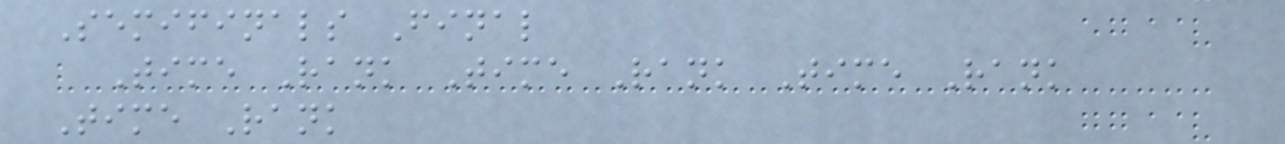Semifinals Final
Time Rank Time Rank Time Rank
Time Rank
